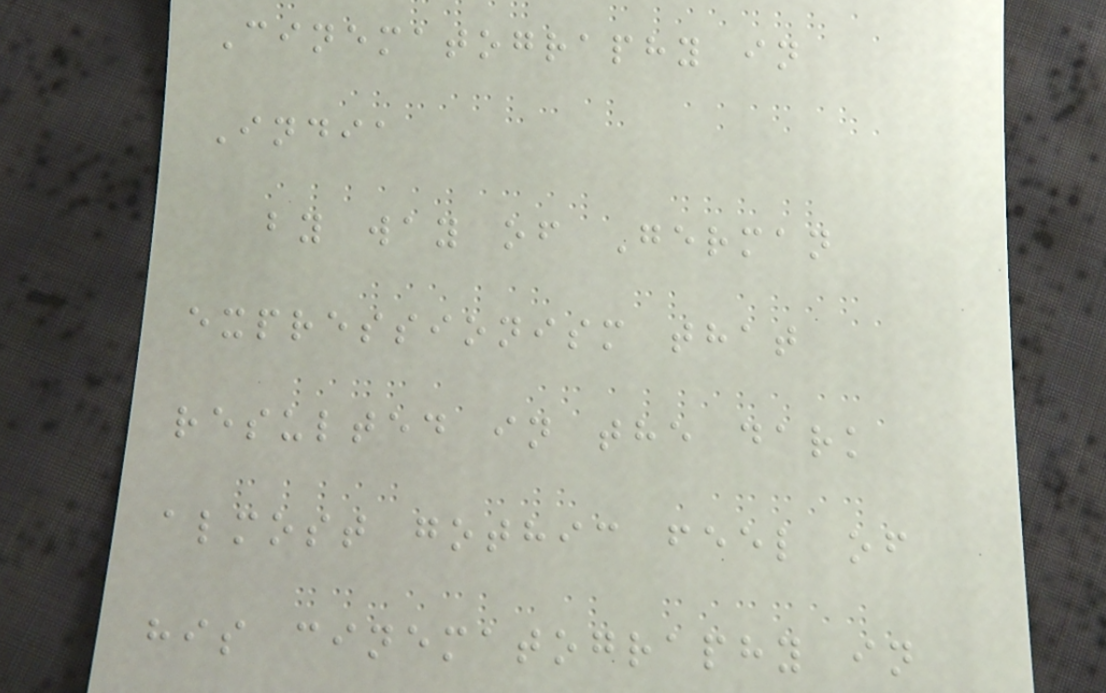Cinematography in
India
by way of German
expressionism that
resulted in the dark
almost gothic feel of
his cinematography in
